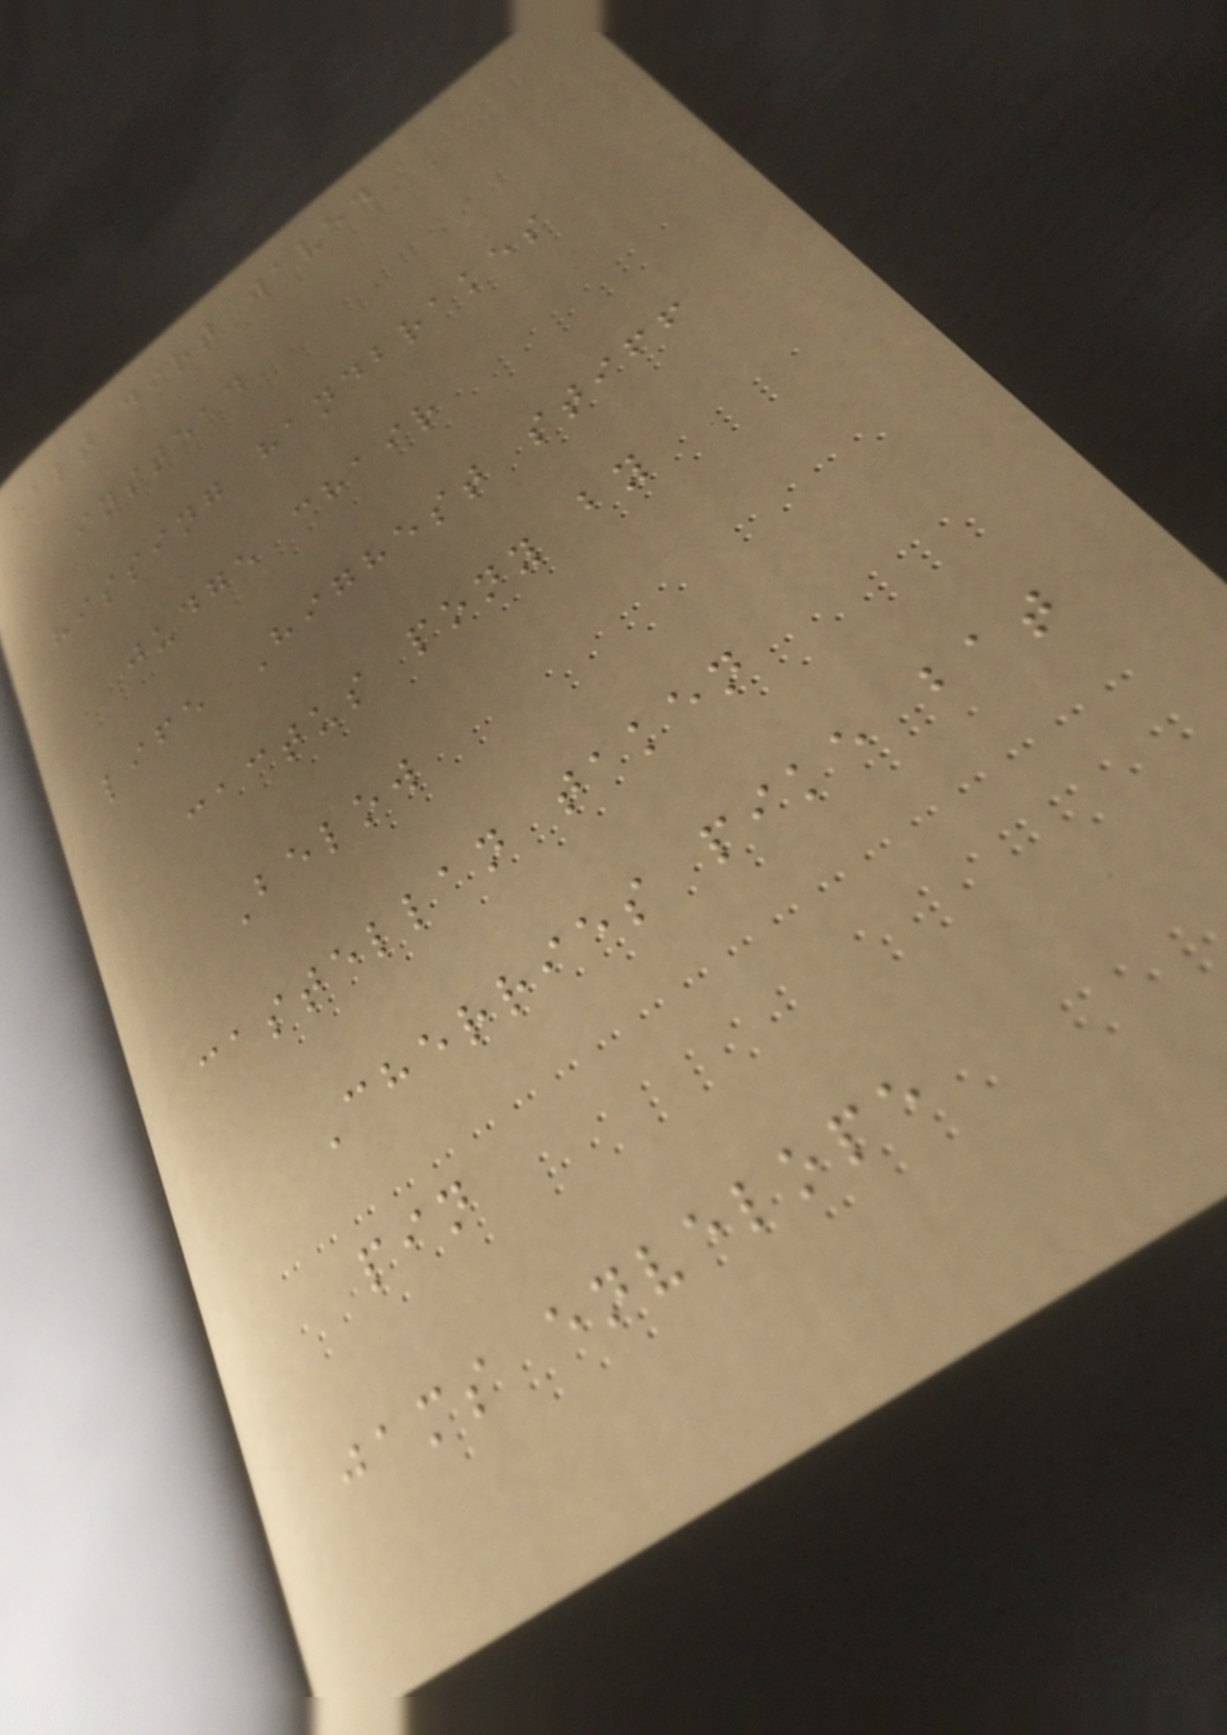halt dirt waved
instead
hissing handbrakes
judge chair
life Highest stiff
cactus pony by
Below
castellan taken
Cherries pike bat
pin
jams envelope
